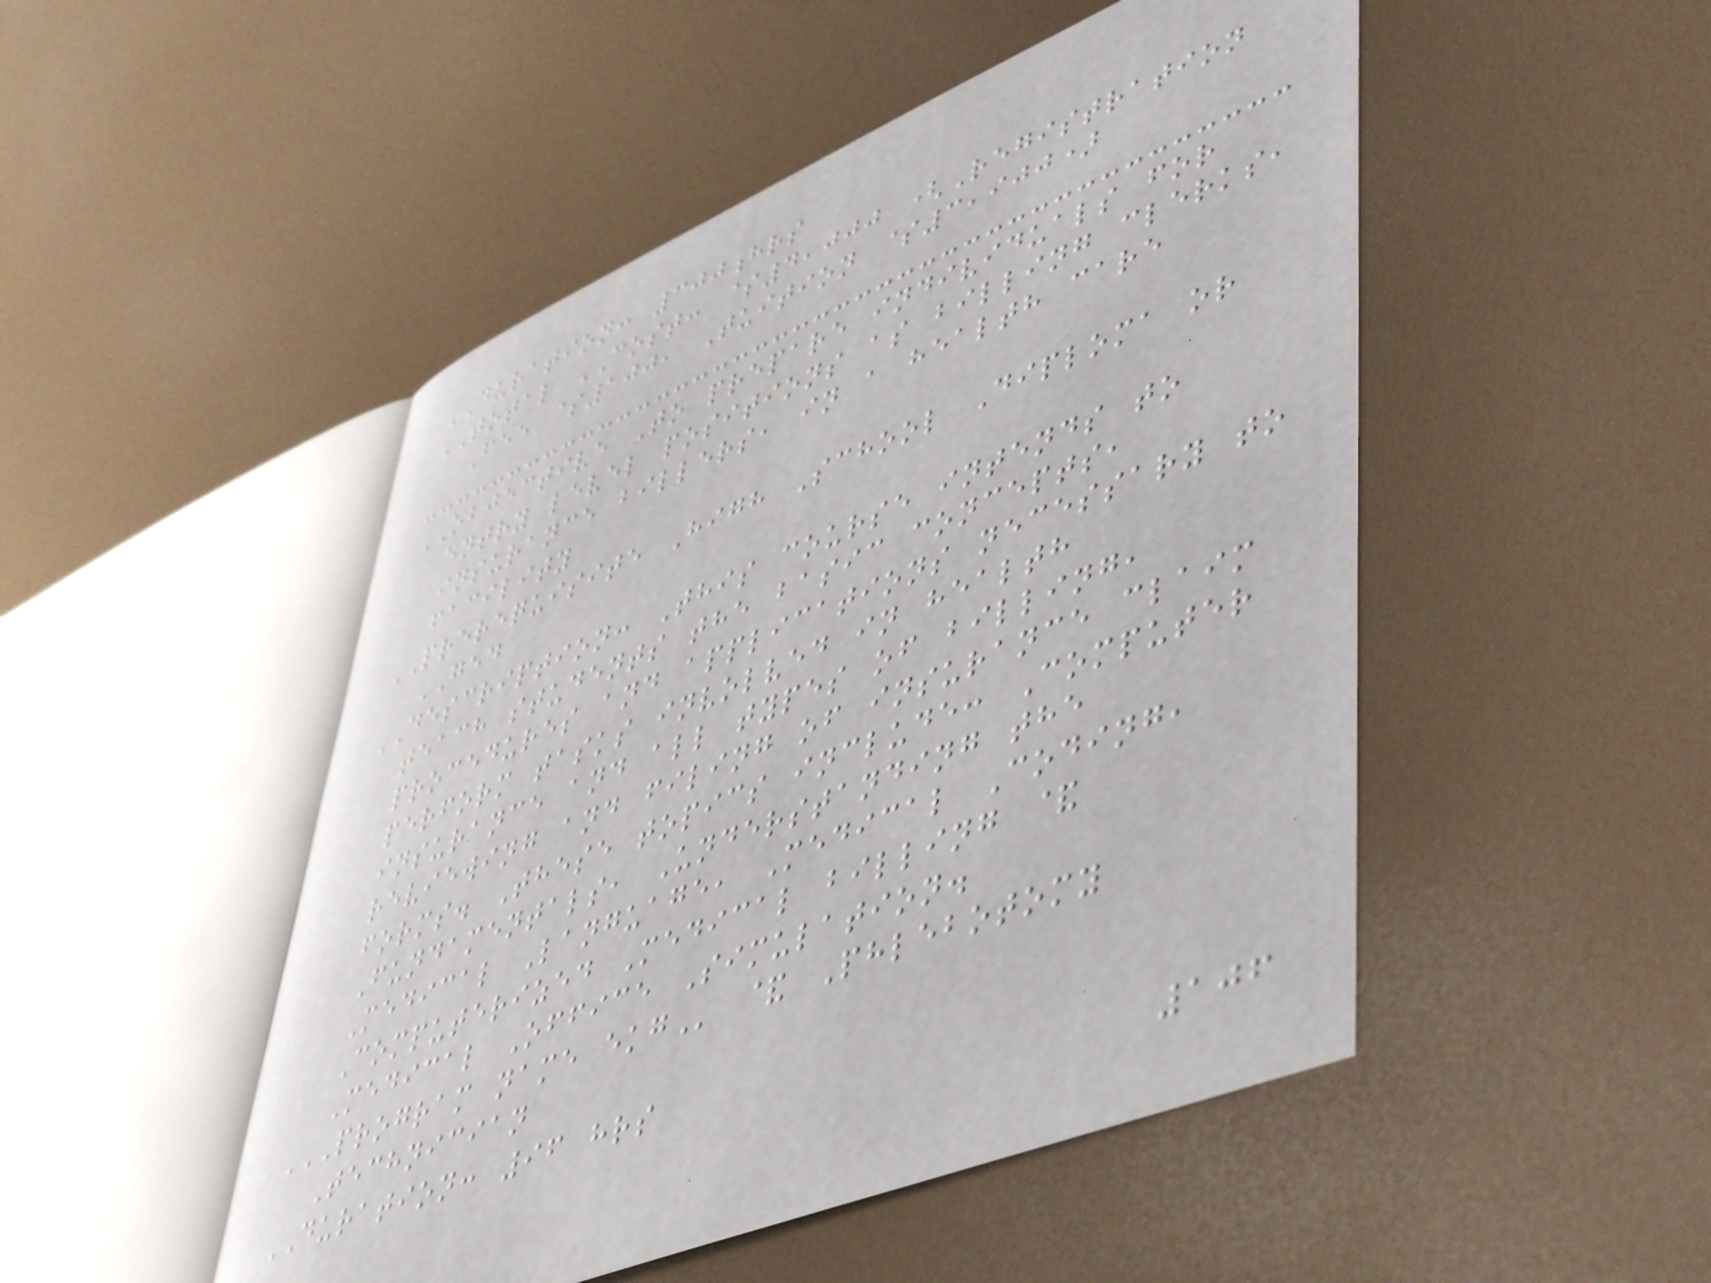DURATION: 300hrs
TOTAL COST: $4,000 (Registration
Fee $100, Tuition $3,900)
OBJECTIVE To prepare individuals for
entry level positions as billing clerks,
insurance billers, in a health care
facility
PREREQUISITE High School Diploma or
GED
DESCRIPTION: This course intends to
teach students the basic concepts,
procedures and applications necessary to
perform tasks involved in health
insurance and all types of billing,
reviewing and filing of insurance claim
forms. These topics include: Computer
Fundamentals, Understanding the
Medical Language, Medical Coding,
Computerized Medical billing &
Medical Office Simulation.
PROGRAM NAME EKG & Phlebotomy
Technician
DURATION: 96 hrs
106
